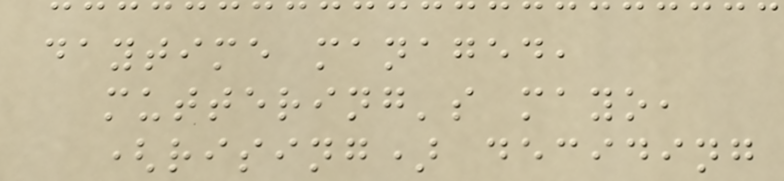daytime managed,
muttering's mayo,
(rising) deciding
